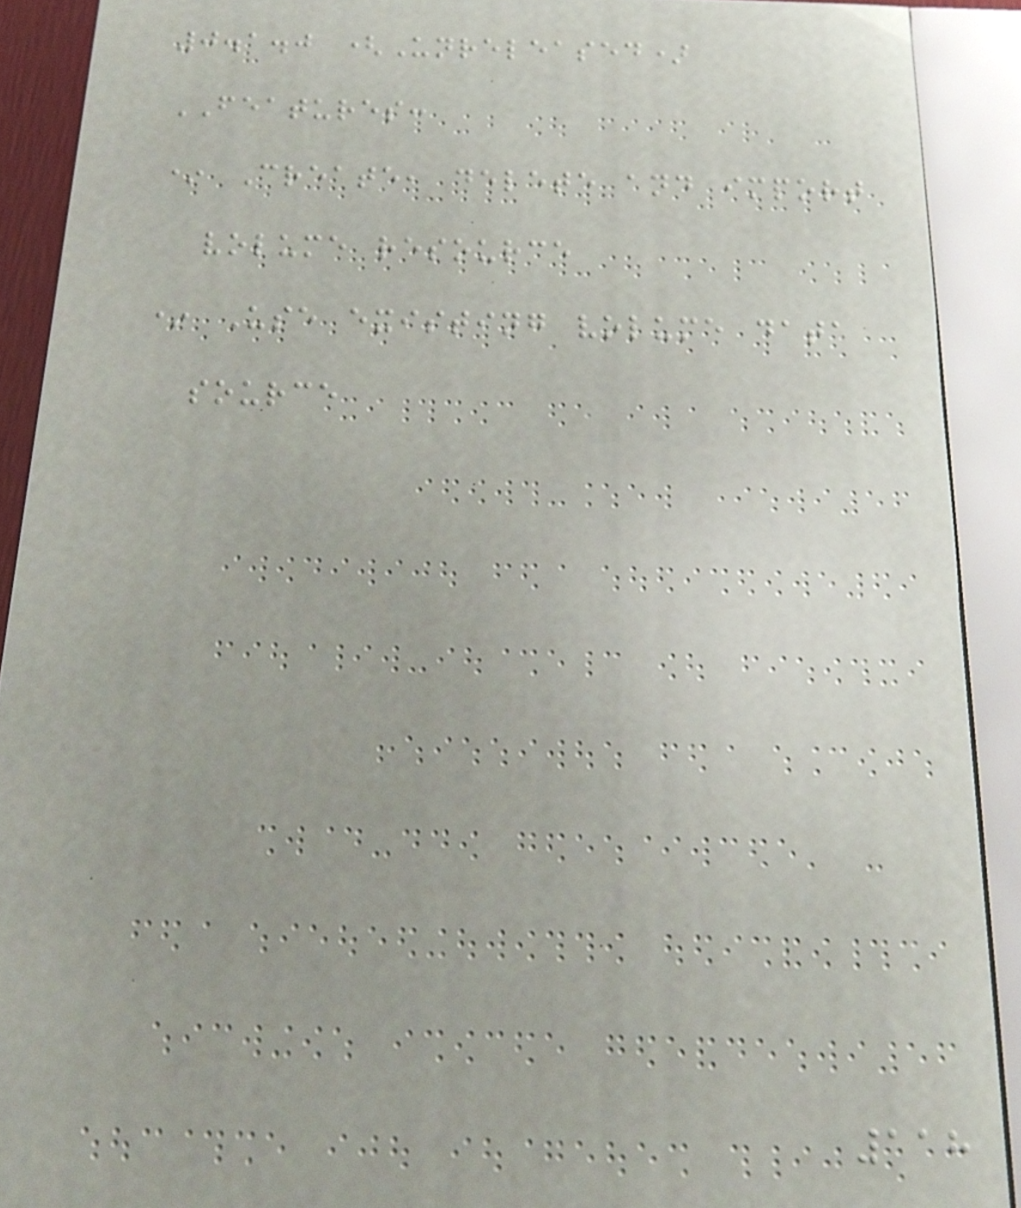0.1.0 (Unreleased)
FEATURES:
* Create, delete and import
volume resource
* Use existing volume data
source
118
